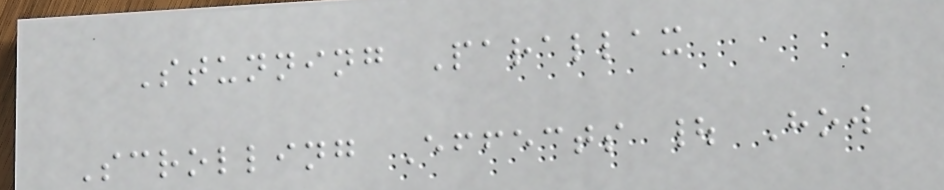Stunning Parallax
Scrolling Effects | How
